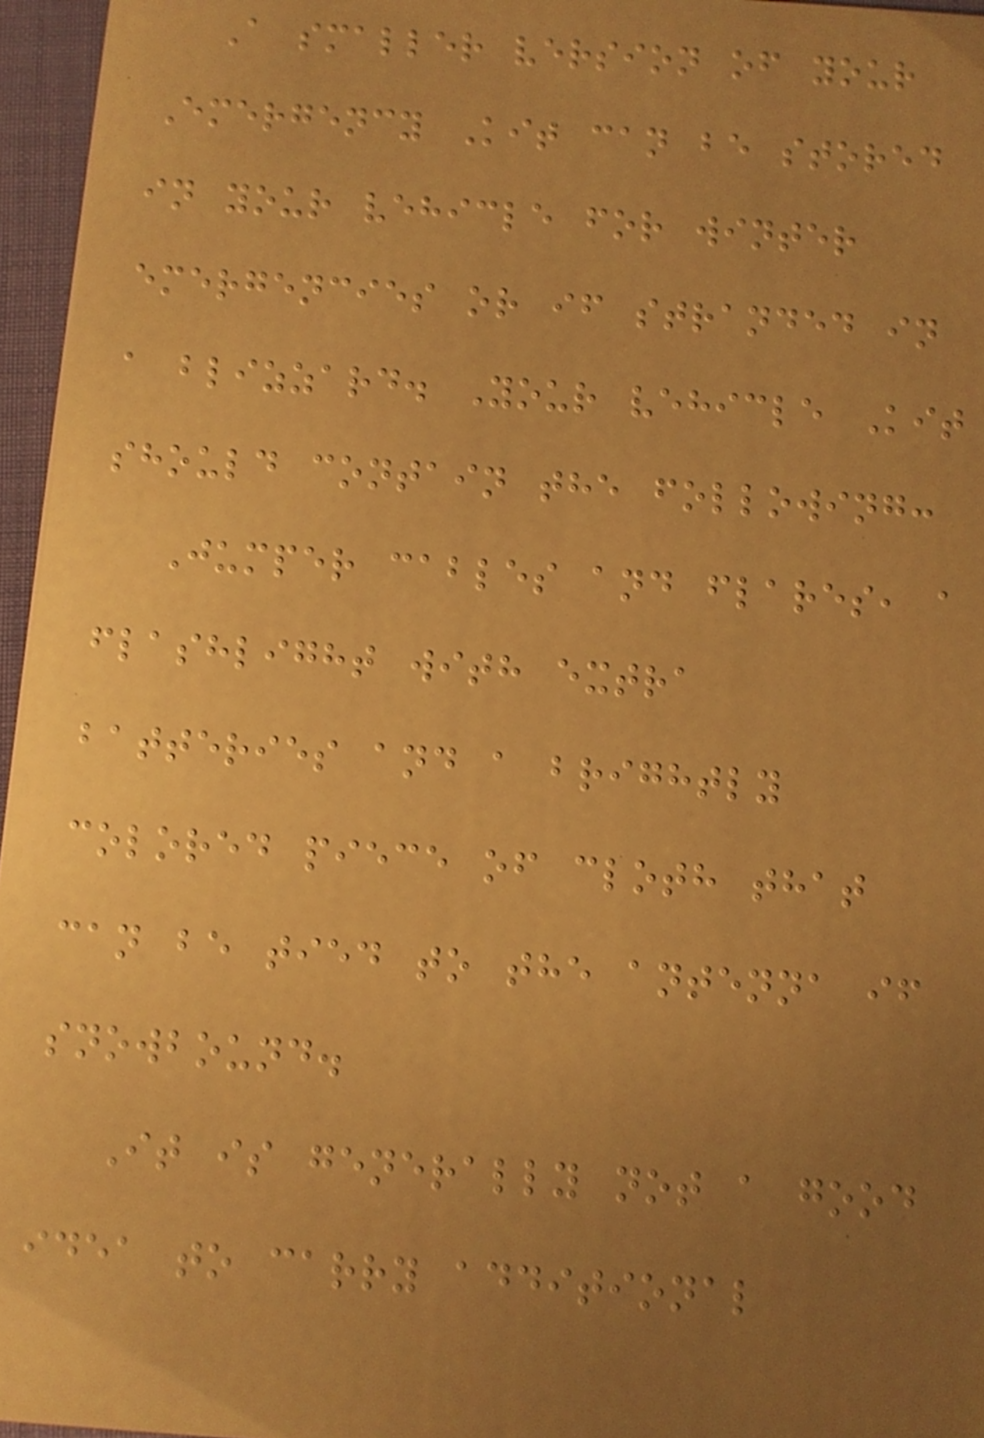A smaller version of your
Emergency Kit can be stored
in your vehicle for winter
emergencies or if stranded in
a blizzard. Your vehicle Kit
should contain the following:
Jumper cables and flares, a
flashlight with extra
batteries and a brightly
colored piece of cloth that
can be tied to the antenna if
snowbound.
It is generally not a good
idea to carry additional
